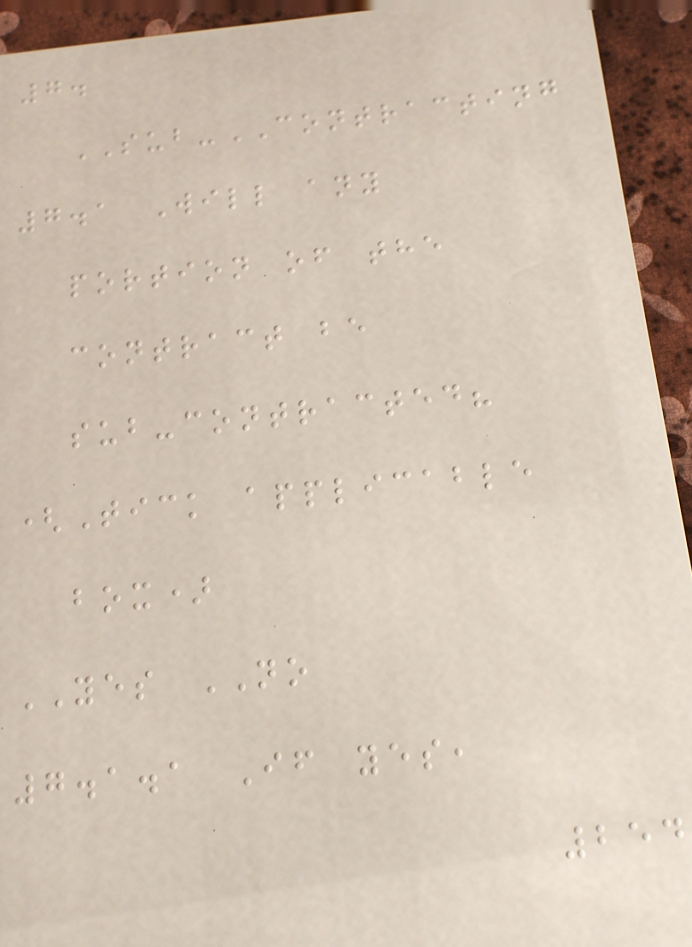7.
SUB-CONTRACTING
7.1 Will any
portion of the
contract be
sub-contracted?
(Tick applicable
box)
YES NO
7.1.1 If yes,
254
